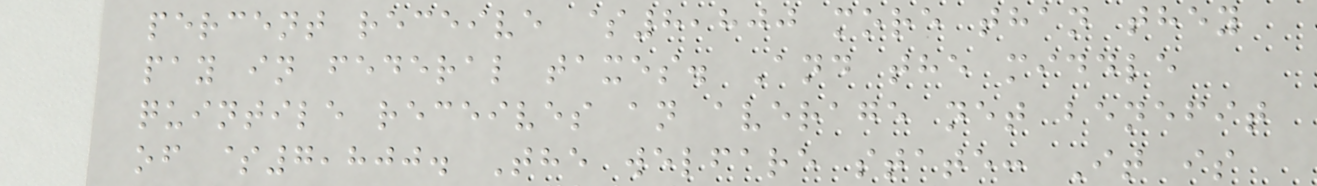percent receive $8,800 more than they
pay in federal taxes. And the middle
quintile receives an average net benefit
of $7,800. The welfare state: It is
